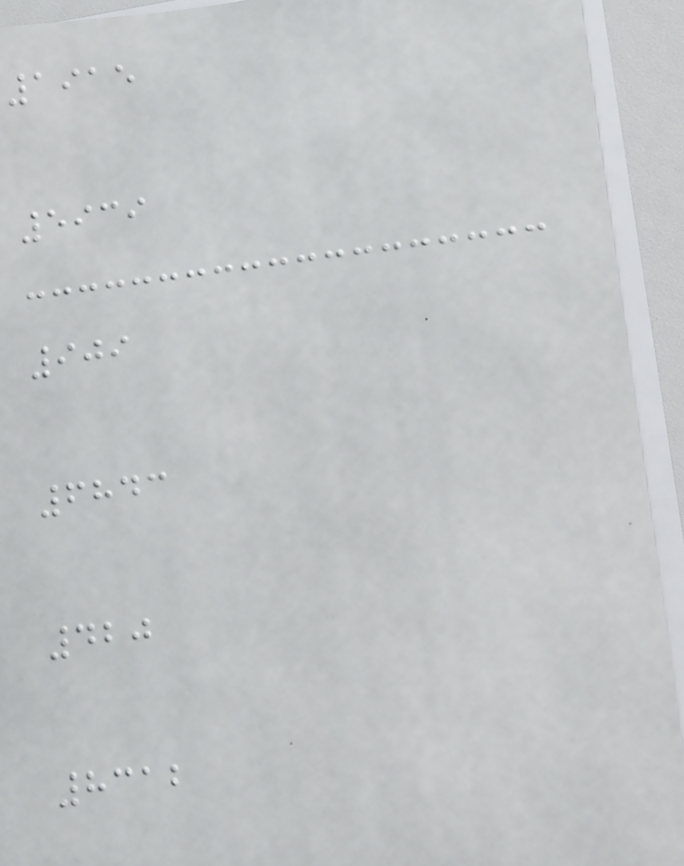1915
5939
909
6843
420
8312
